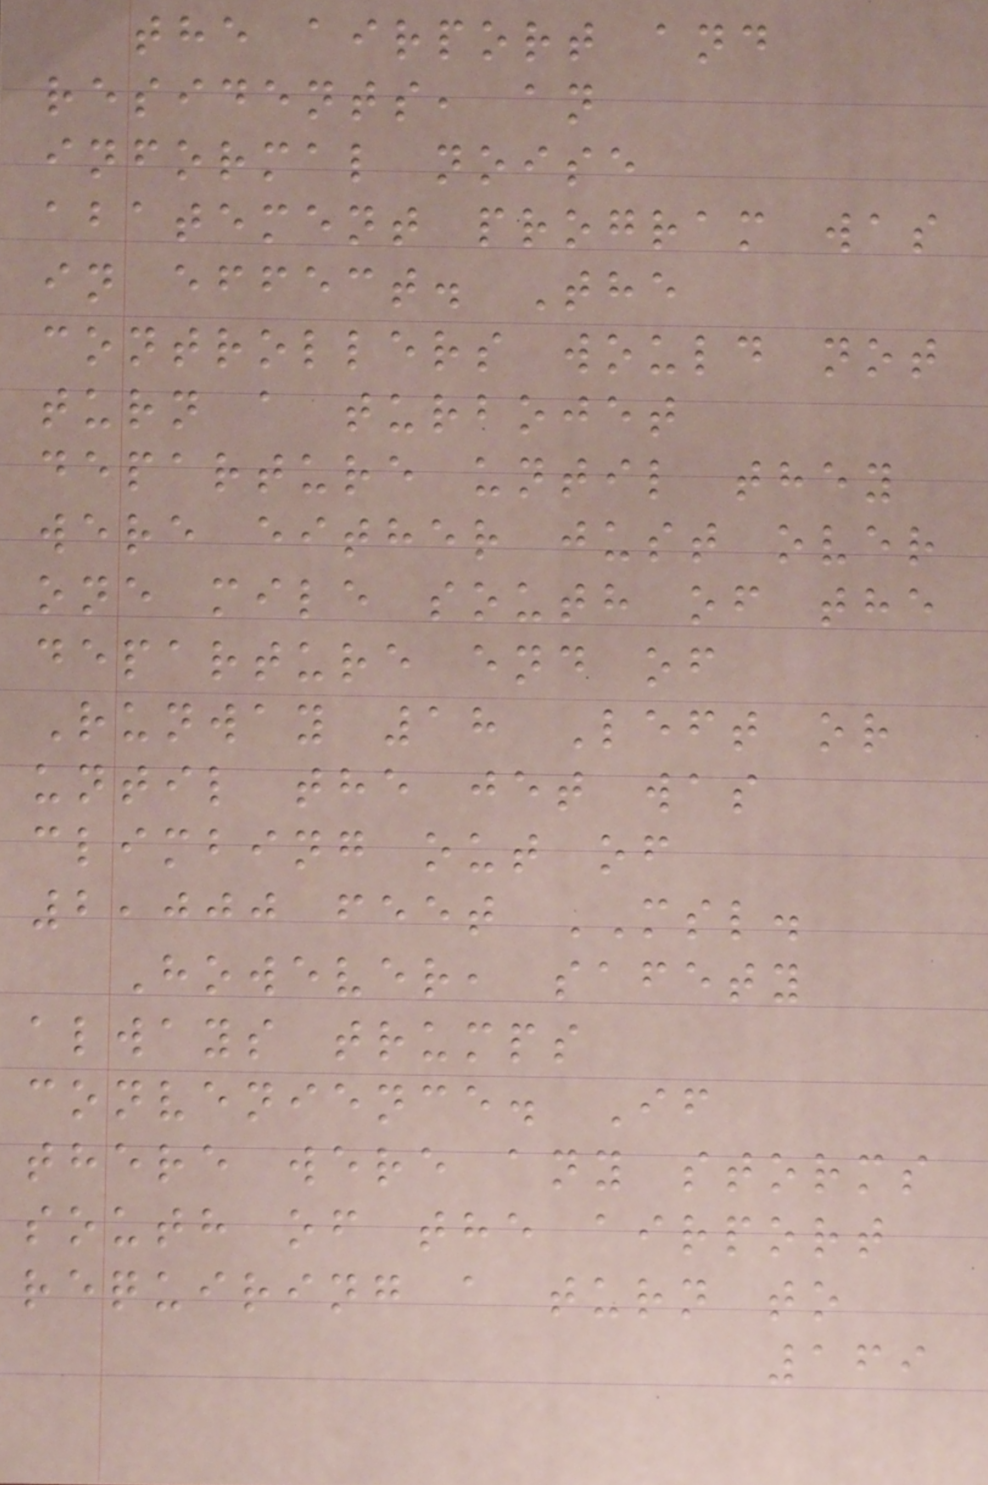the airport and
residents, an
informal noise
abatement program was
in effect. The
controllers would not
turn a turbojet
departure until they
were either just over
one mile south of the
departure end of
Runway 18 Left or
until the jet was
climbing out of
2,000 feet MSL.
However, safety
always trumps
convenience. If
there were any storms
south of the airport
requiring a turn to
169
